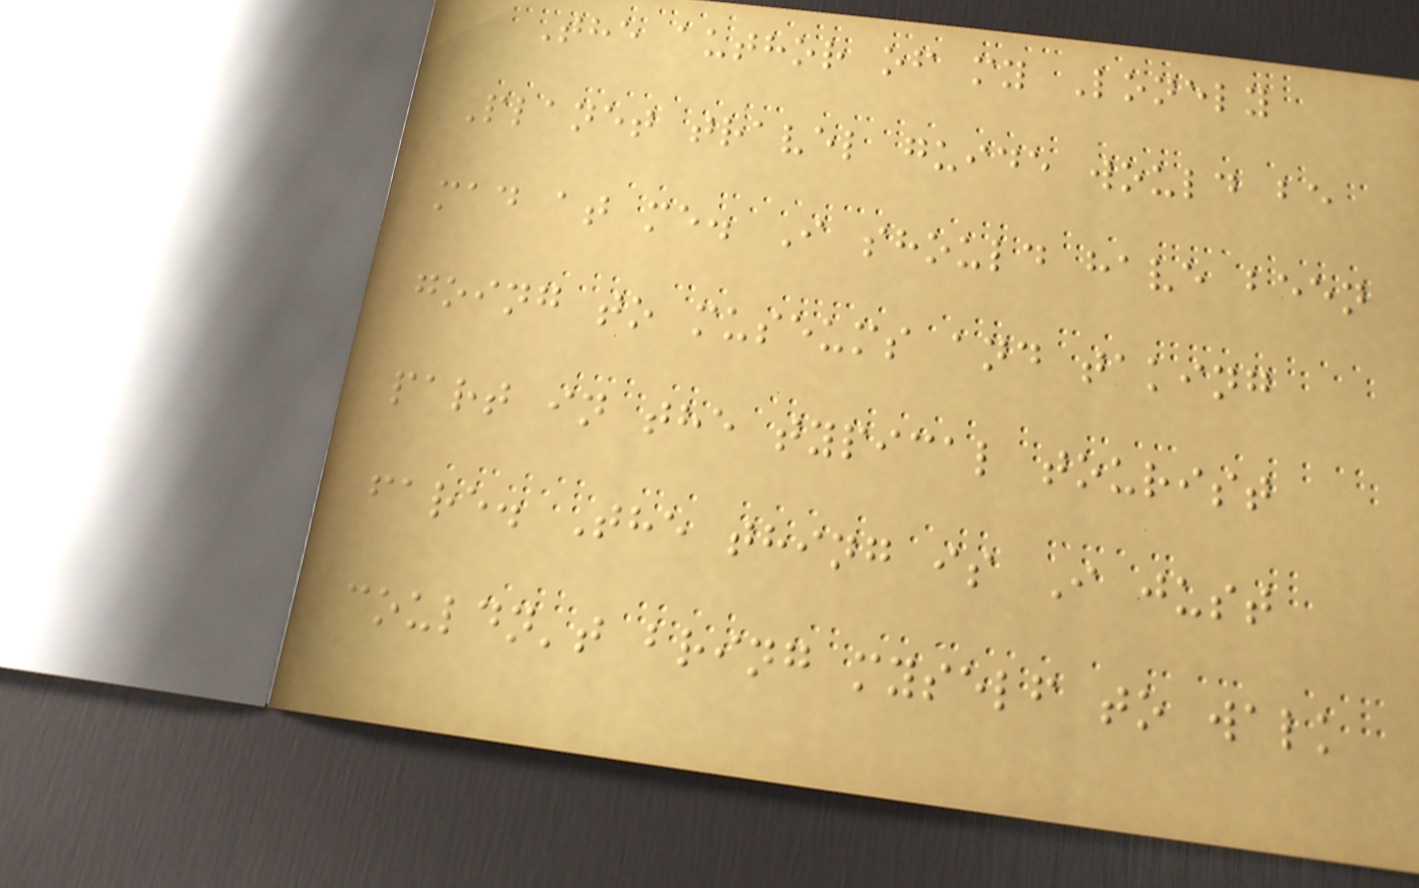The author of my Lonely
Planet travel guide would be
mad at me. I should have been
going to museums and taking
part in the typical tourist
fare. The thing is I just
couldn't bring myself to walk
